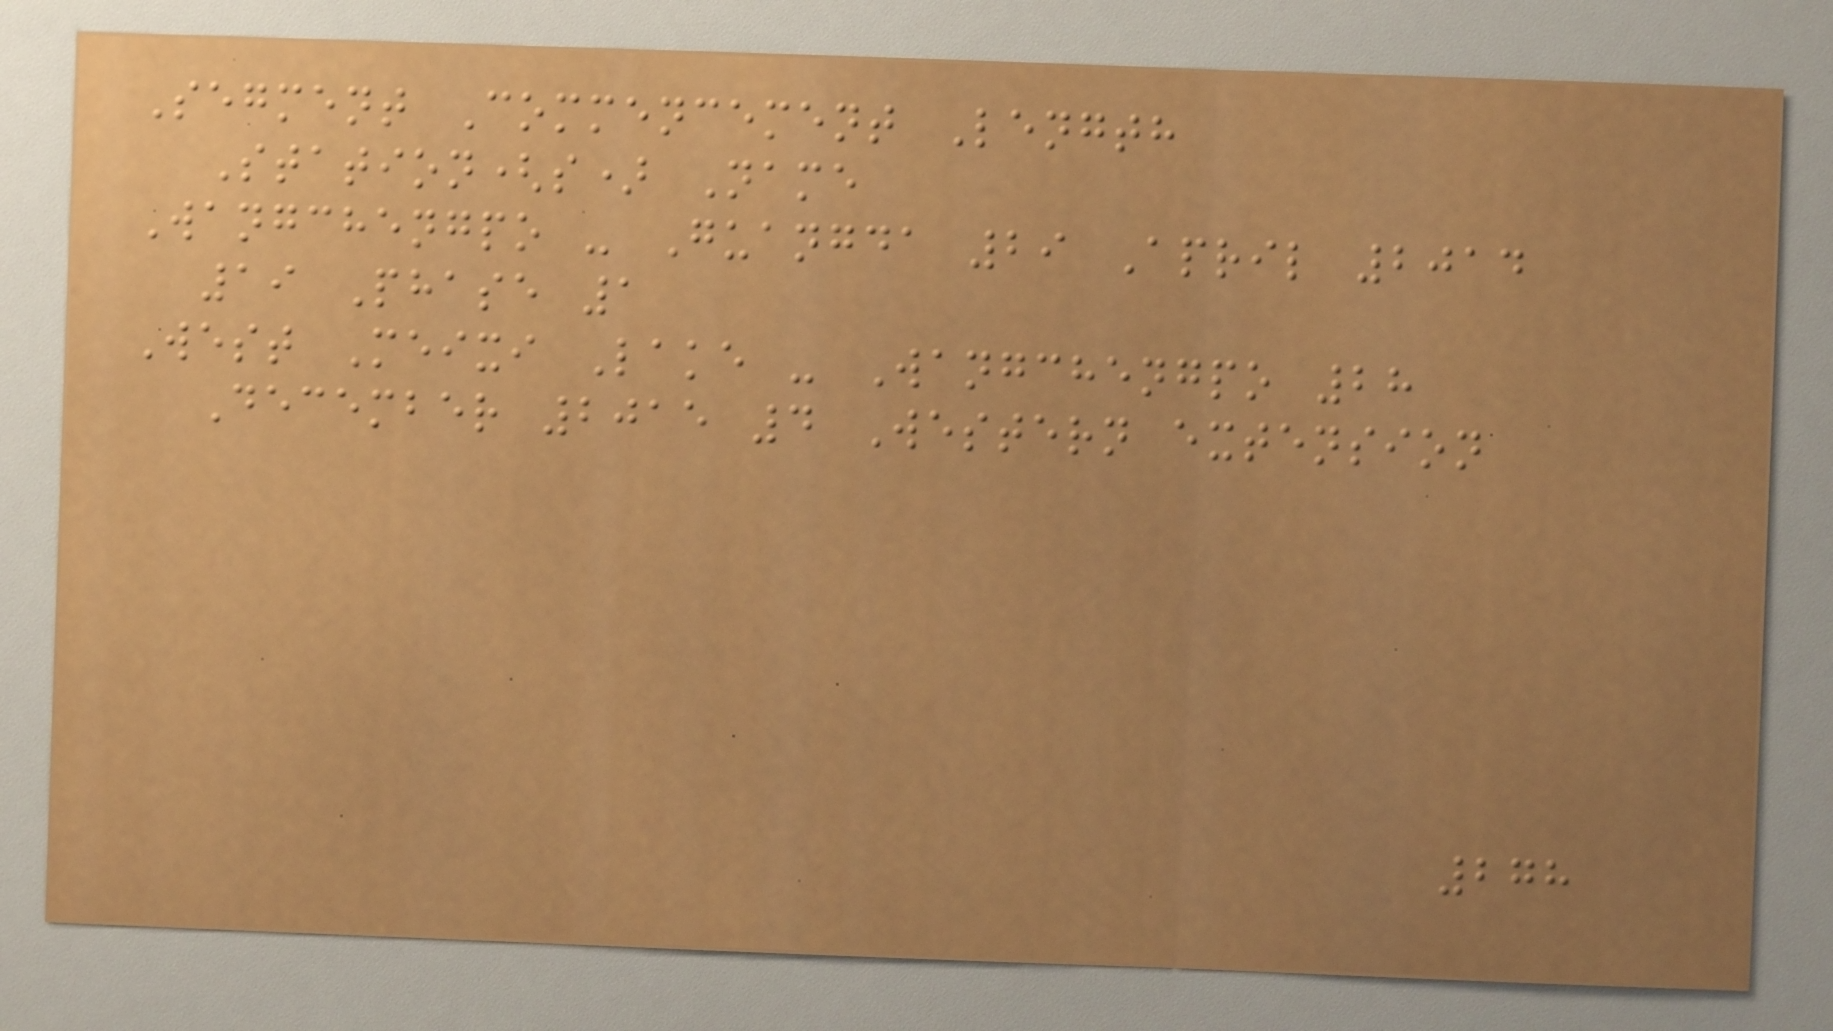Segment Commencement Length
Station(s) Name
Wangchengpo - Guangda 29 April 2014
19 Phase 1
West Meixi Lake - Wangchengpo 28
December 2015 4 Western extension
278
